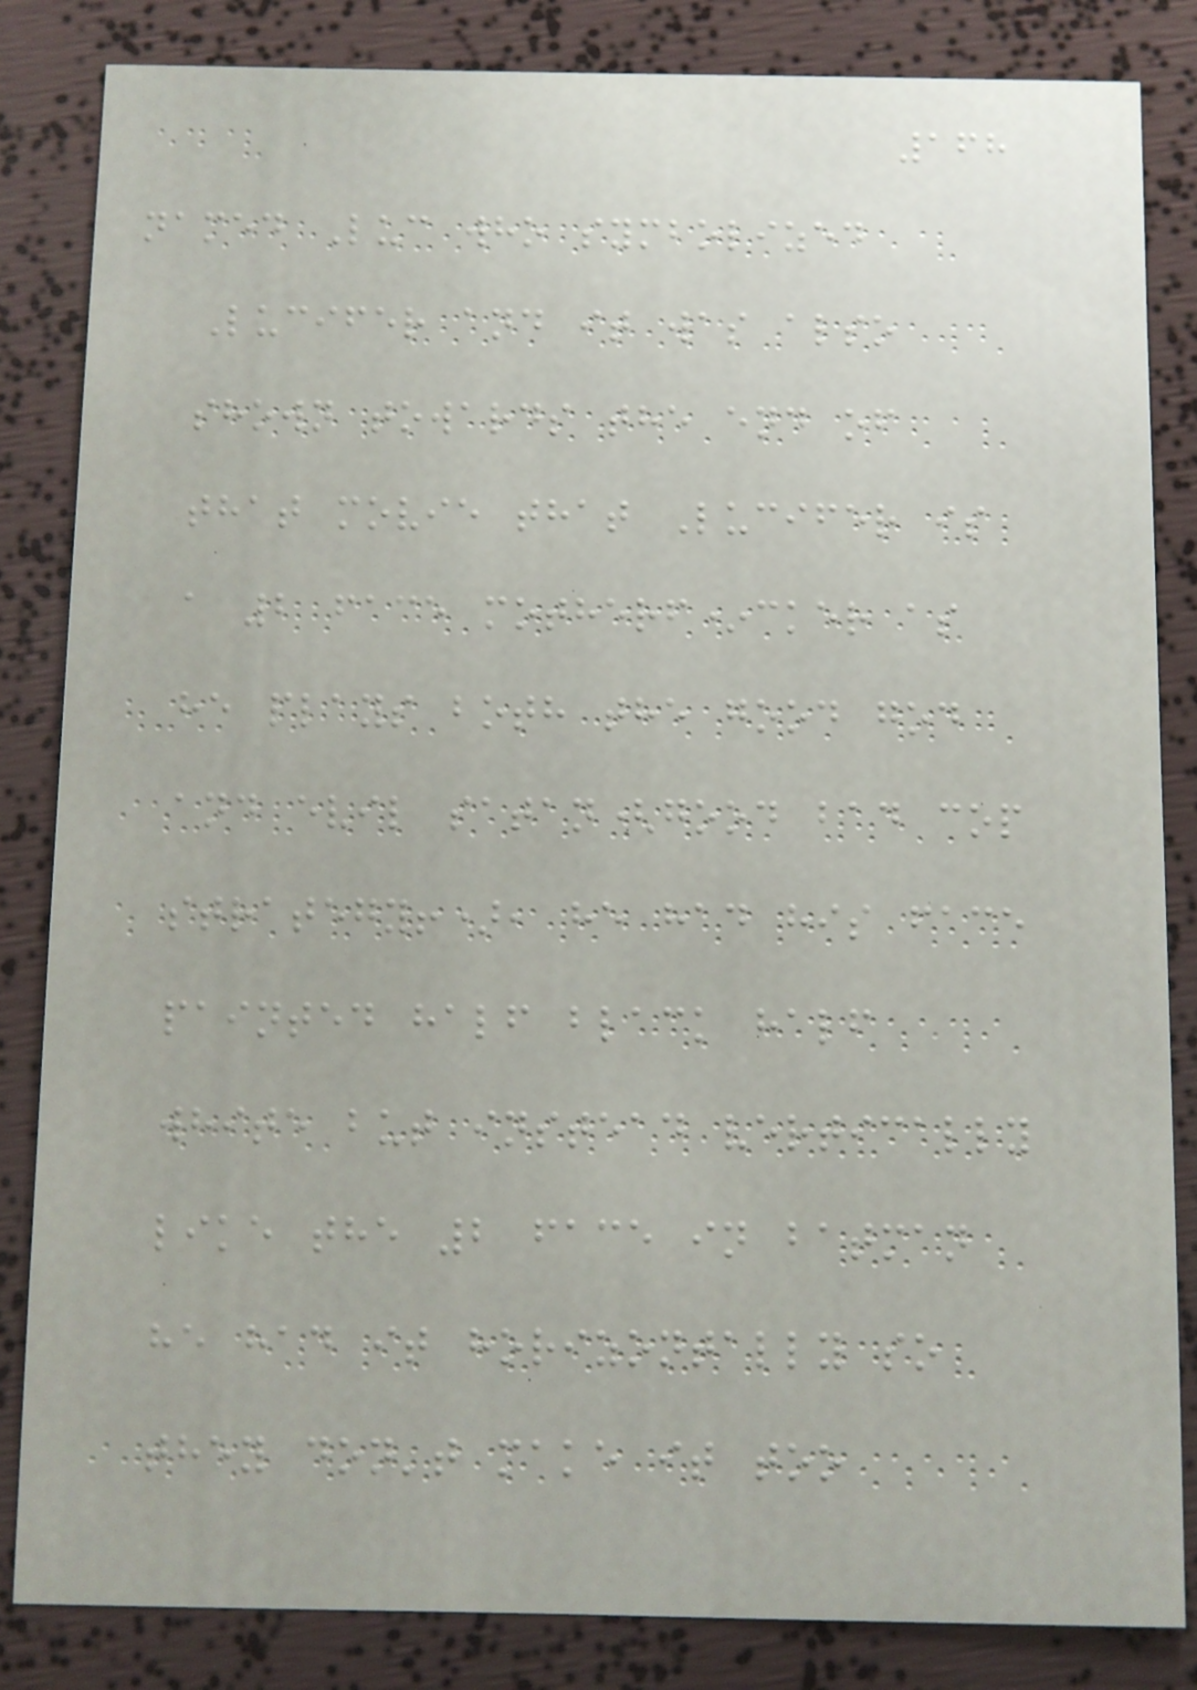168
named Luc who symbolized
Lucifer and it was also
shown towards the end of
that movie that Lucifer is
a 2 face motherf*cker as
he plays both the good god
and evil satan(good bad cop
strategy!), he had his face
painted half black half
white but instead vertically
like the 2 face in batman
he had it horizontally so
they don't make it too
